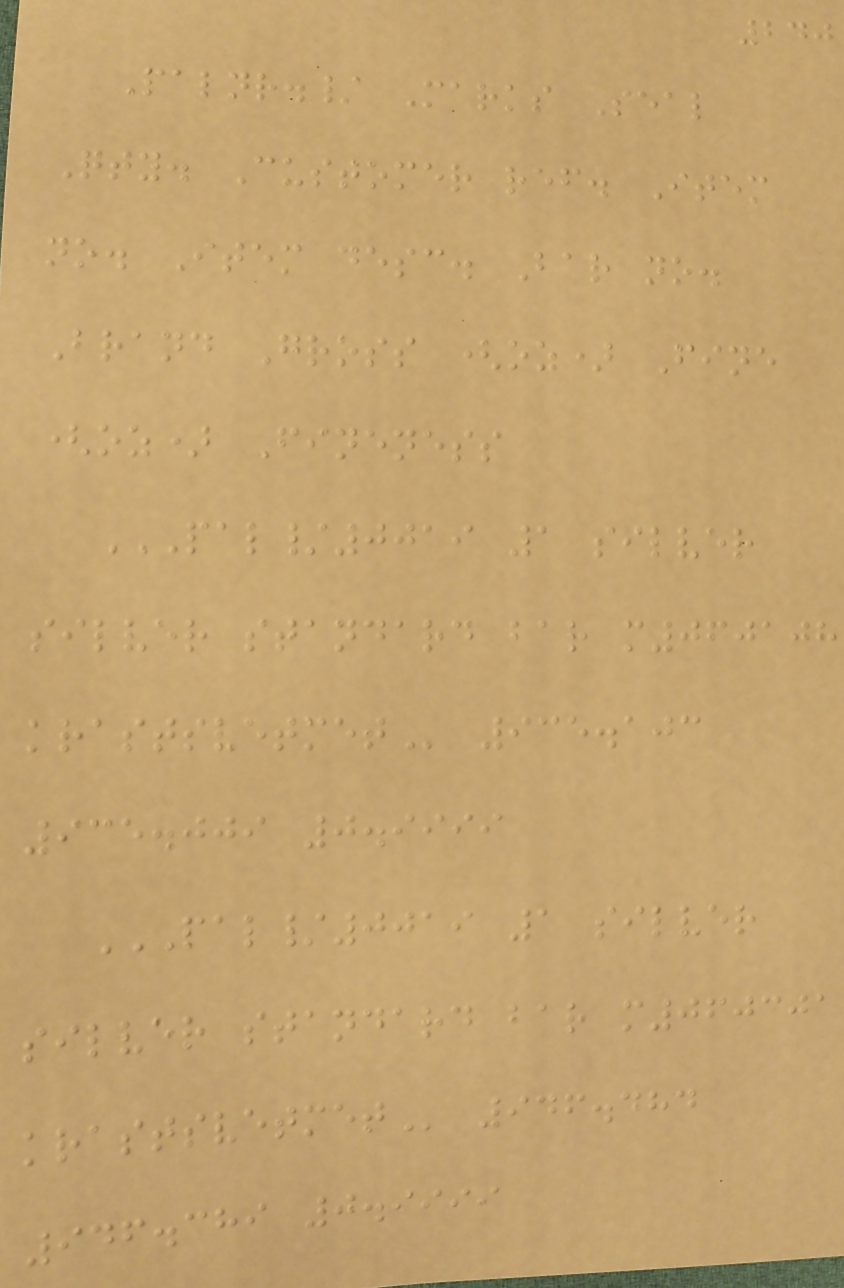240
Palnr./ Marks Seal
Qty. Customer ref. Item
no. Item desc. Bar no.
Brand Gross (oz) Fine
(oz) Fineness
PAL/0019 1 SILVER
SILVER STANDARD BAR M060108
KRASTSVETMET 935.103
935.009 0.9999
PAL/0019 1 SILVER
SILVER STANDARD BAR M060301
KRASTSVETMET 946.484
946.389 0.9999
